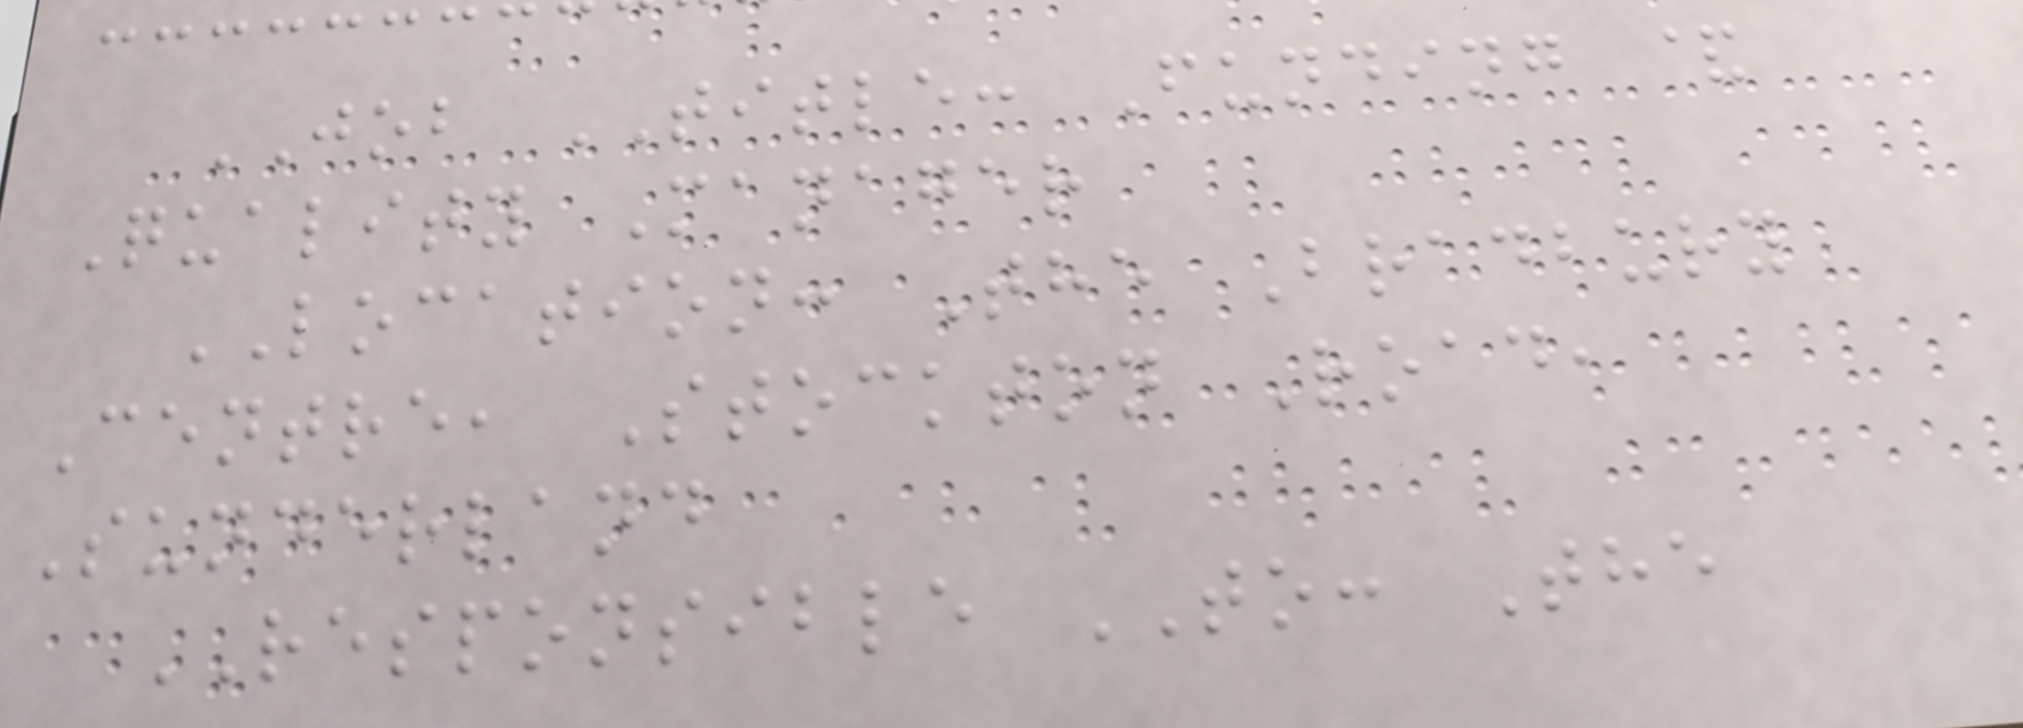JOB TITLE: Funding &
Quality Manager
LOCATION: The Bradbury
Centre, Stockton Road,
Sunderland
RESPONSIBLE TO: The
